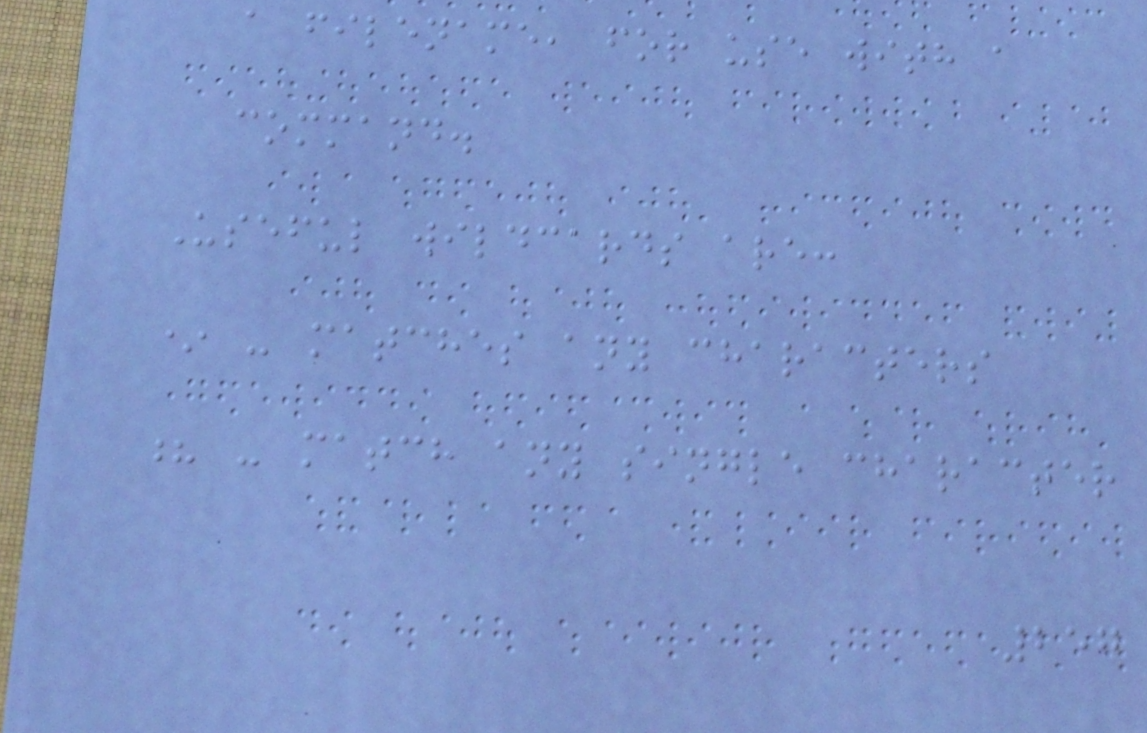a filename, for use with a
command.
Useful wildcards are:
* - matches any characters
? - match any single character
257
